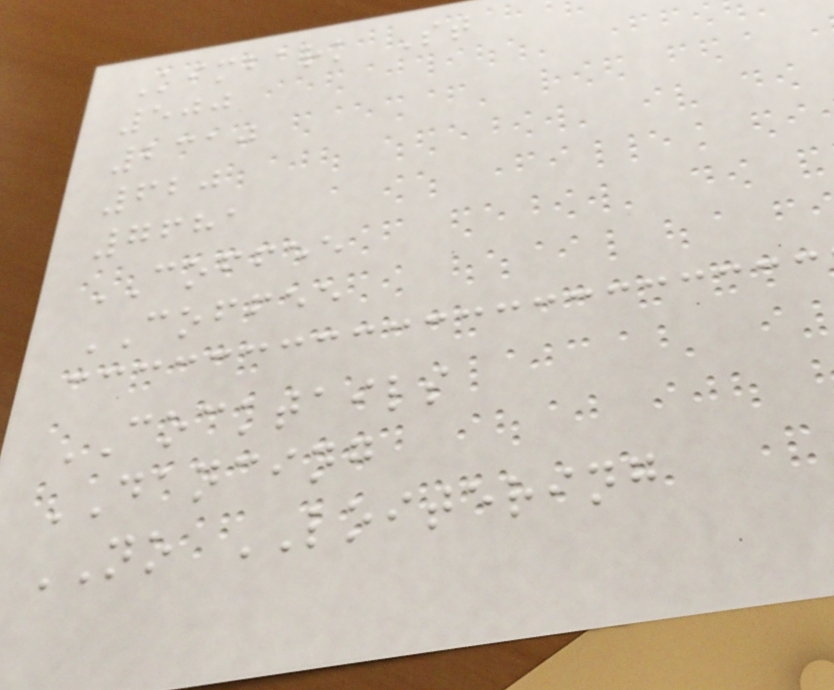Kimbark St
500
2310
620
7681
COFFEE
COFFEE
COCKTAILS
DANCING
NO LOITERING
